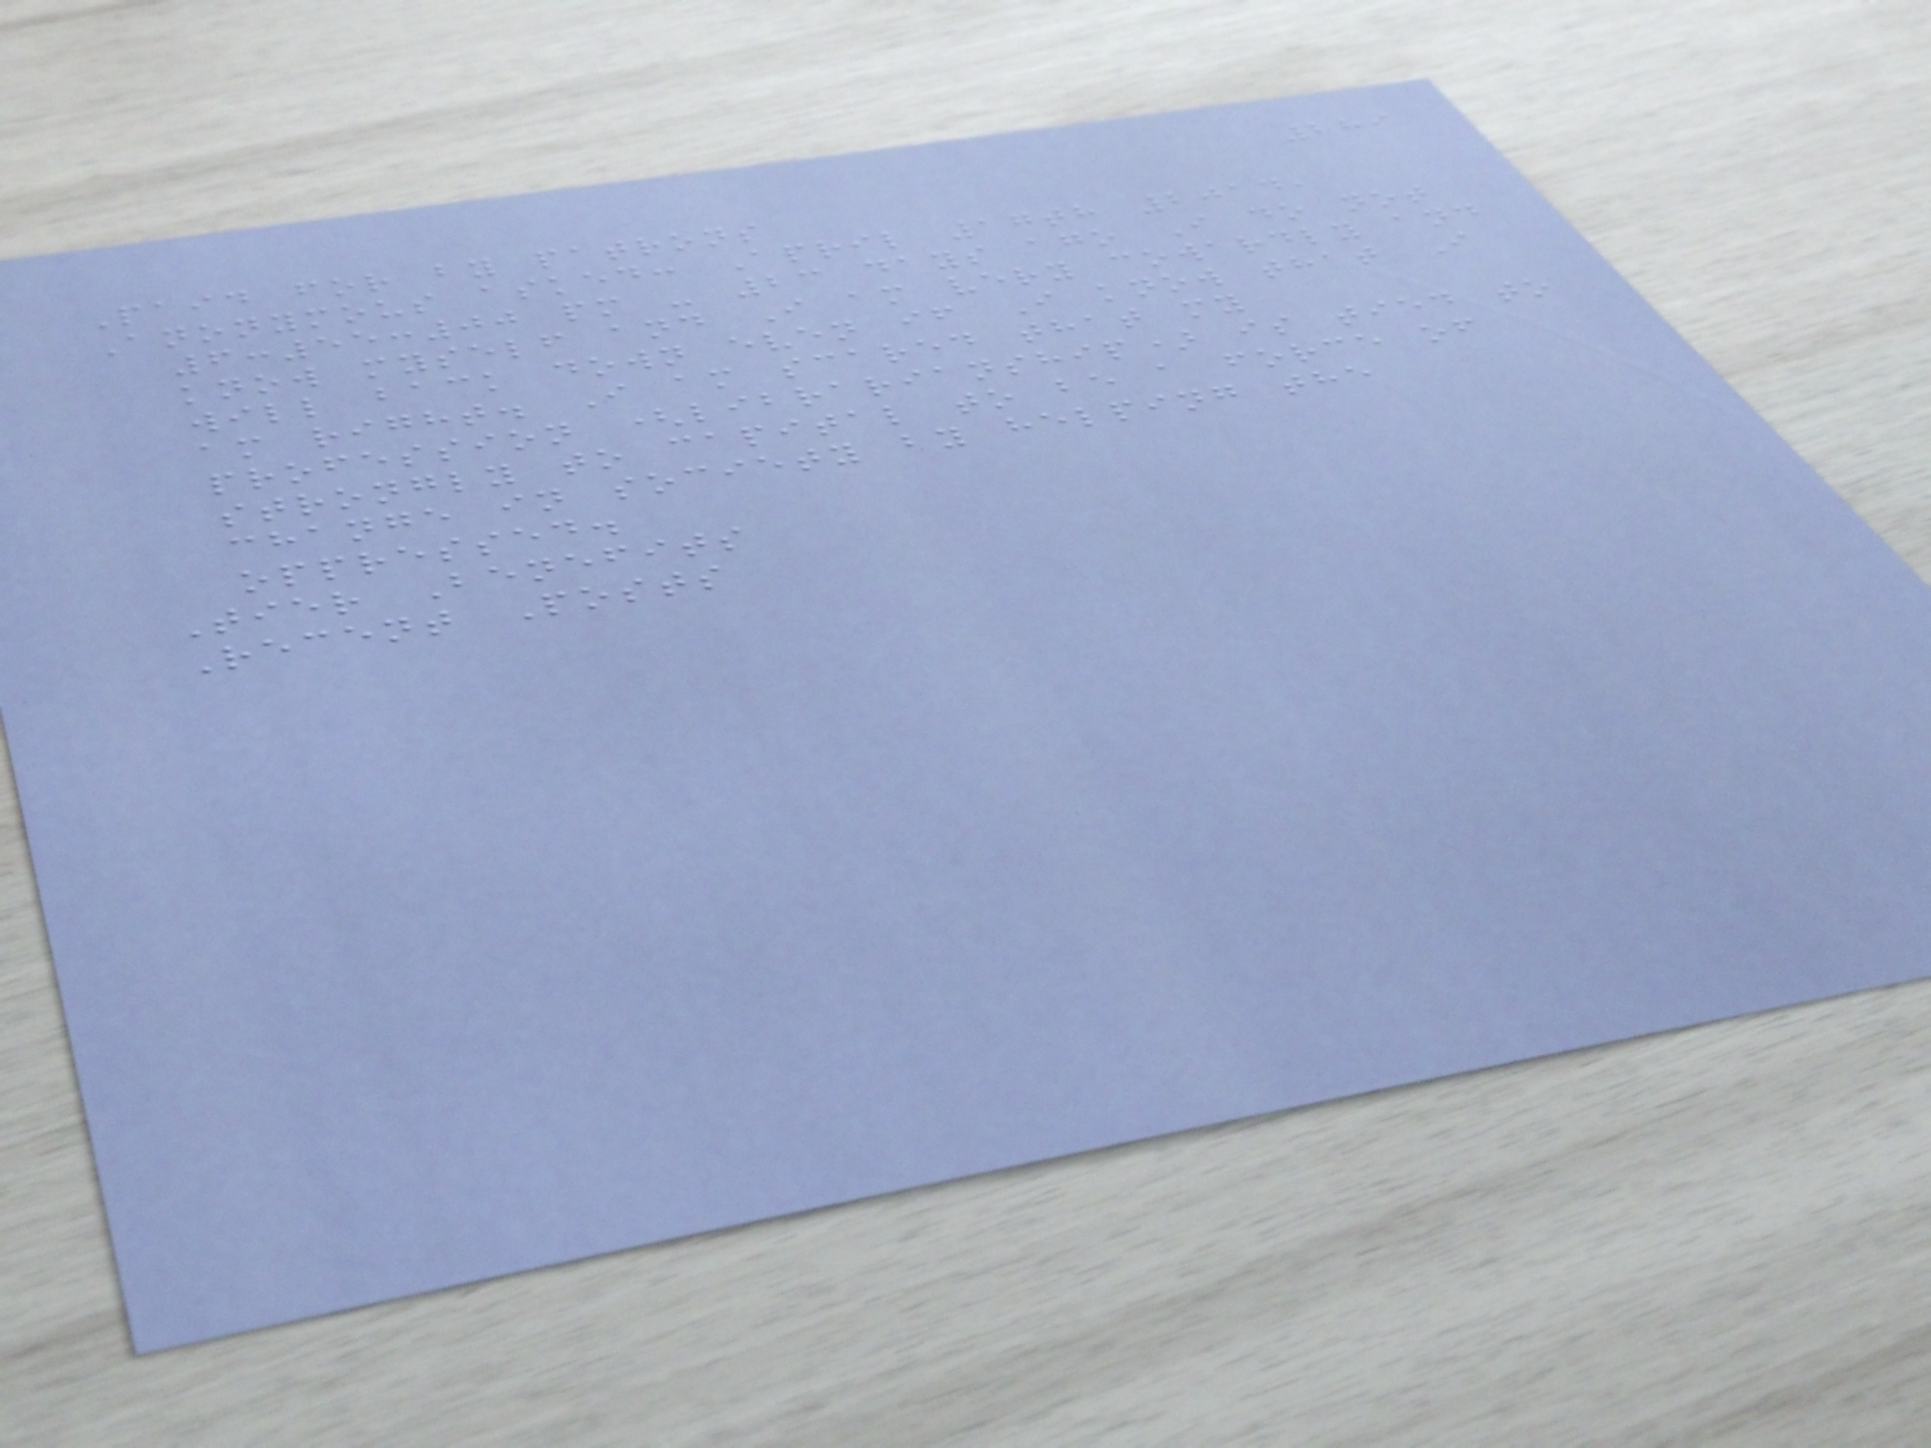289
Paid for by patrons
Anonymous asked: April 17th 2014,
6:55:00 pm - 23 days ago I do not
know myself and I am very cowardly and
will back down even if I know that I
am right. I am scared that my
profession (librarianship) is tied to
strongly to capital to be a force of
change in society by helping the
oppressed.
Tier Benefits
Recent Posts
